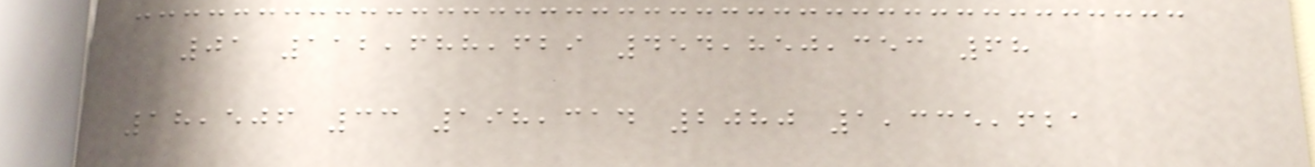01 112,688,629 454,850,353 68
18,506 33 198,314 2080 1,335,621
